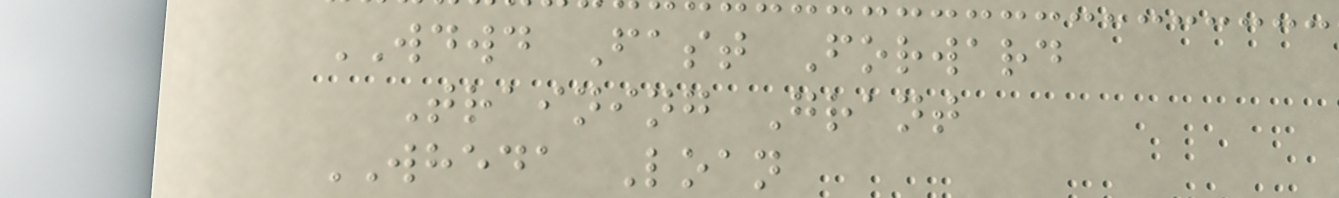WDWD Fast Forward
Training Grant
WHEDA Loan
